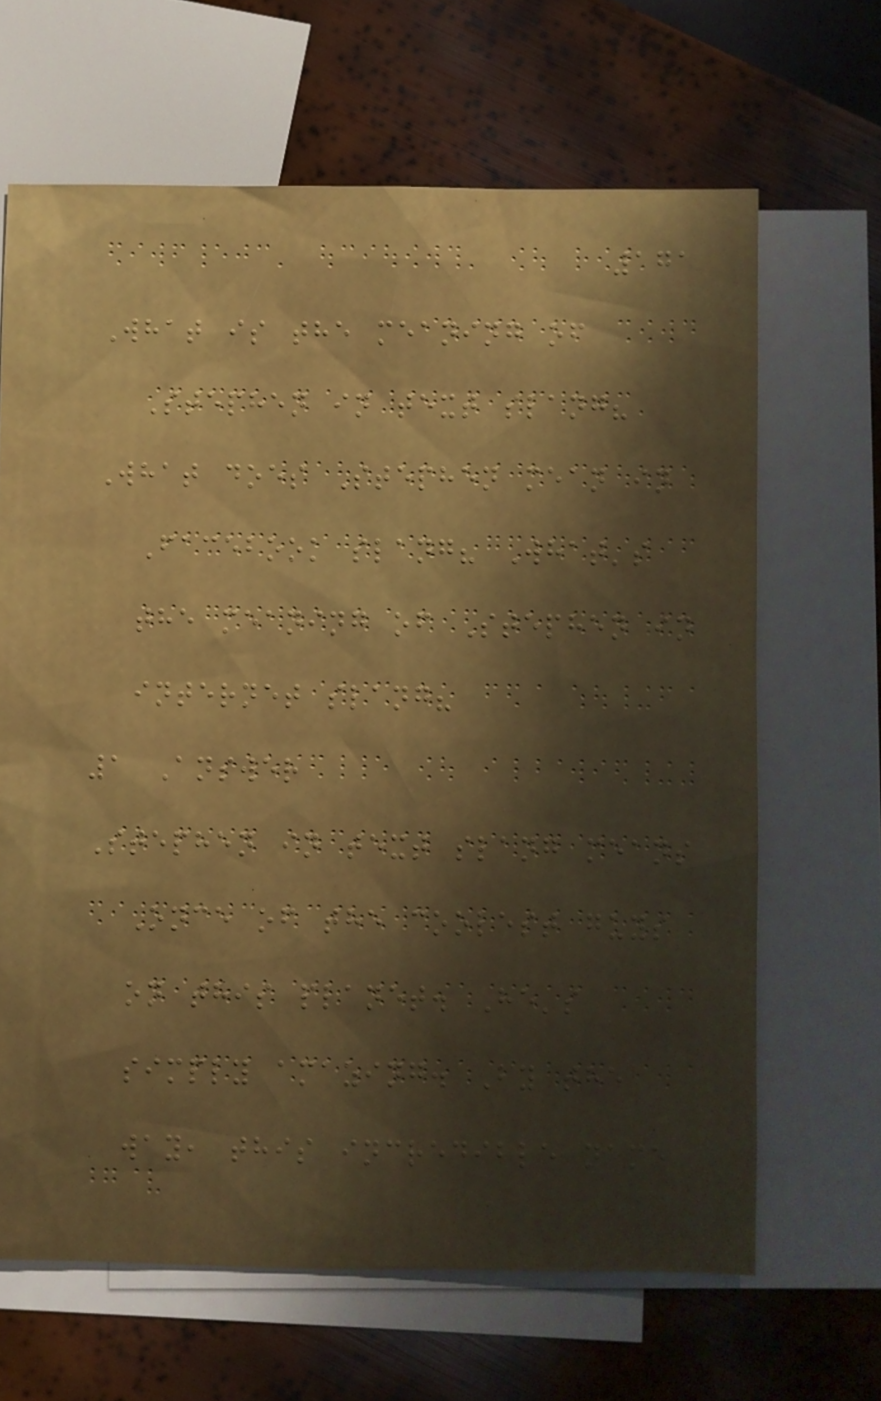171
What is the meaning of
Stephen in text slang?
What does Stephen mean in
Facebook slang? What's
the meaning of Stephen in
internet slang?
1 Answer
Stephen in text slang means
Once of the coolest guys
on this planet. He's
simply amazing. By the
way, this incredible name
